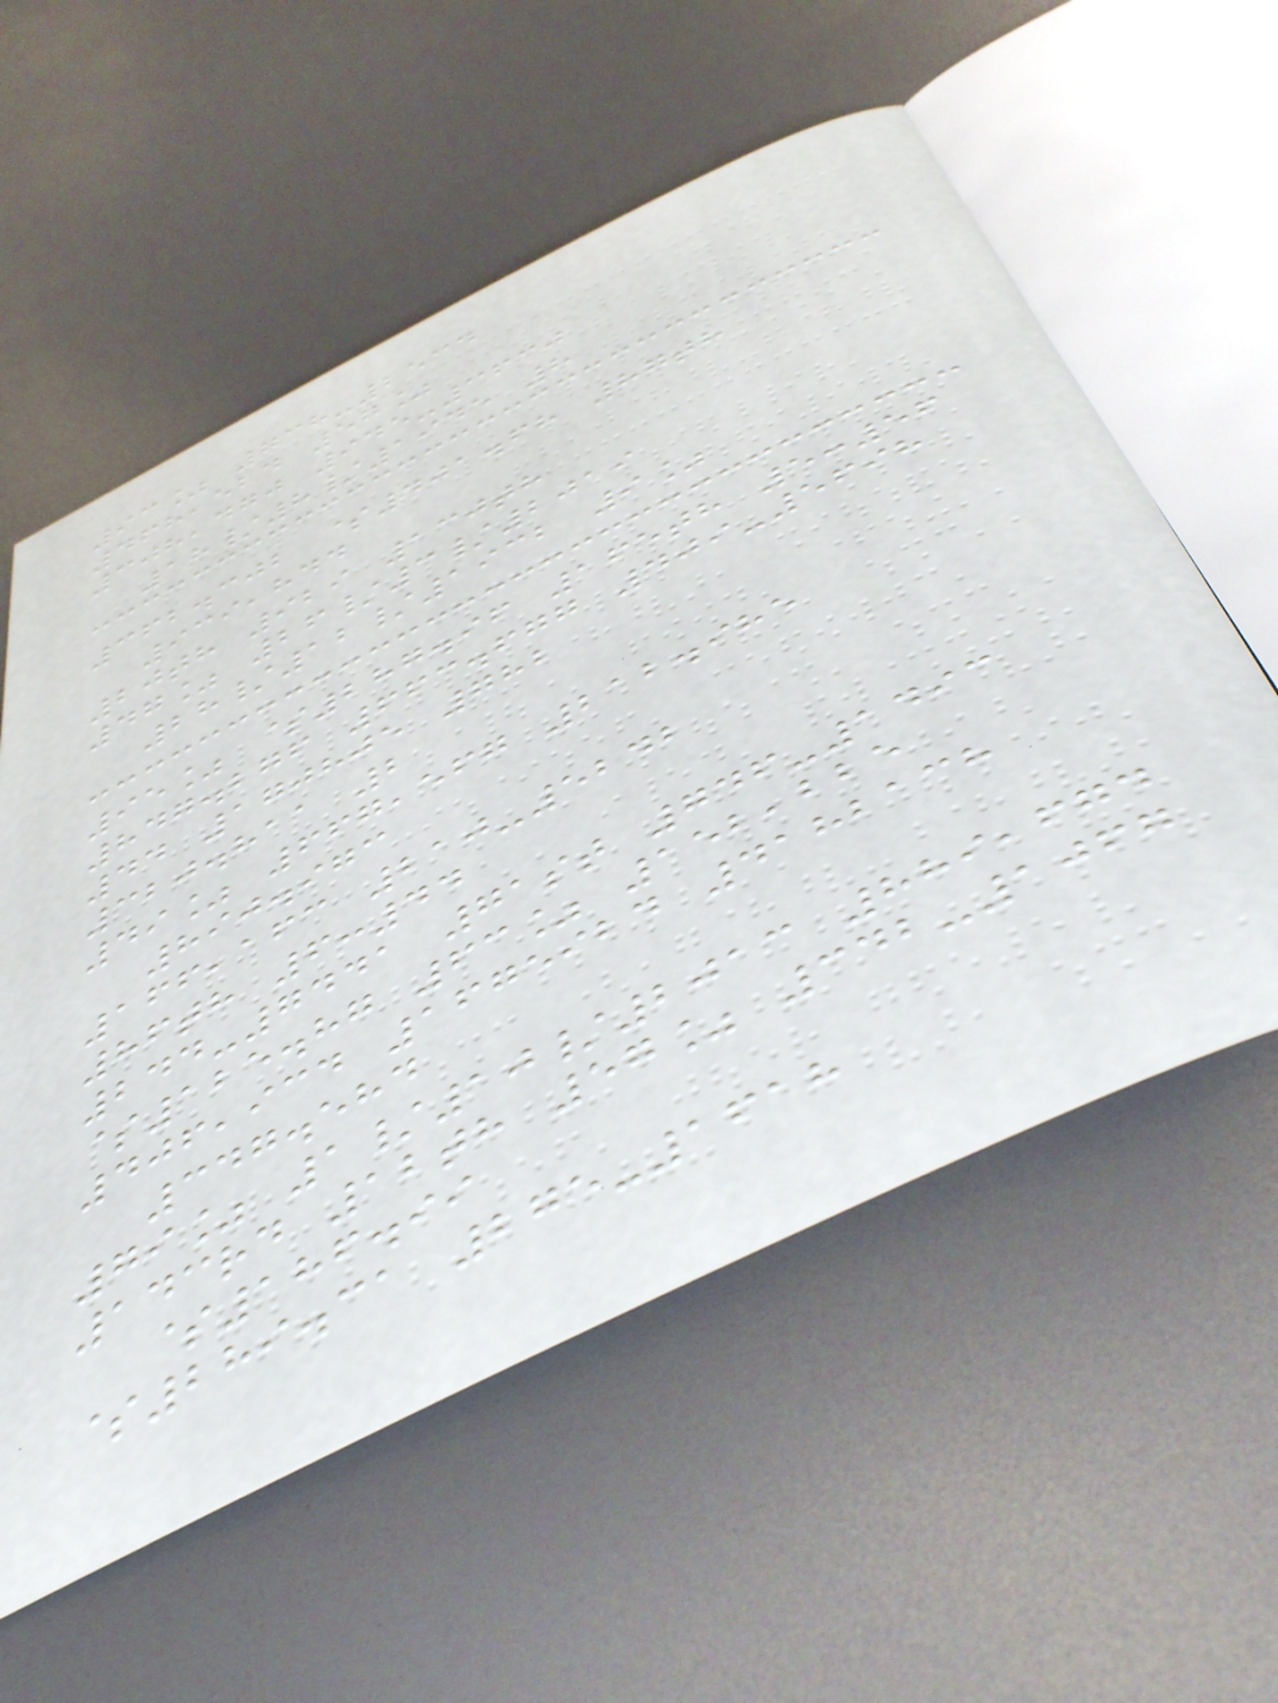93% 738-2534
468,524 57%
308,470 945-3630
18/8/1945 8
362.302 $401.68 87th
939,844
20th 929 130th
47% 26/3/2019
28/12/1932 9%
95% $287.96 165th 5:56
847.276 663.677 409-5698
44 170805 782
320.811 2
49% 667,567 212.985
890.973
166,163 210-5242
86th 6:44
244-7441 71st 746-1493
$125.87 63% 152,225
406,934 1675924 4182138
347.584
79% 1/10/2013 889,674
143rd 12th 57% 342-1067
$186.99
$289.31 275-1618
